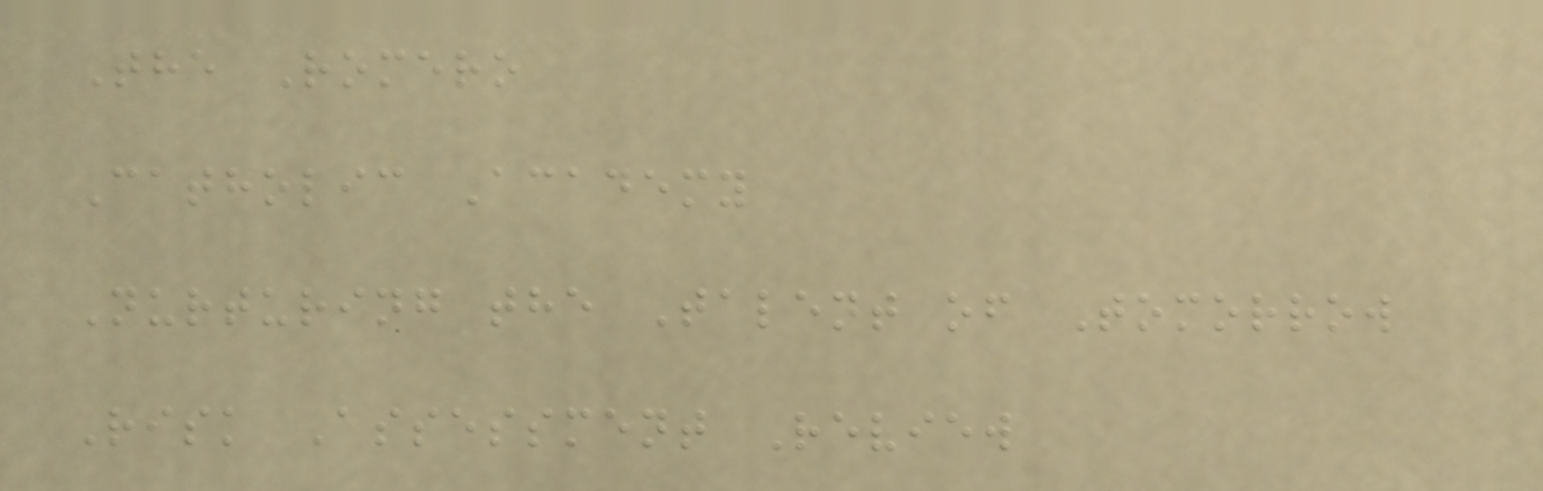The Romero
Catholic Academy
Nurturing the Talent of Tomorrow
Risk Assessment Review
